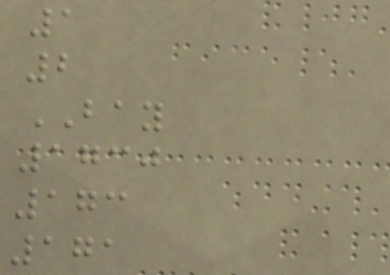1
2
BAY
1730
173
171
